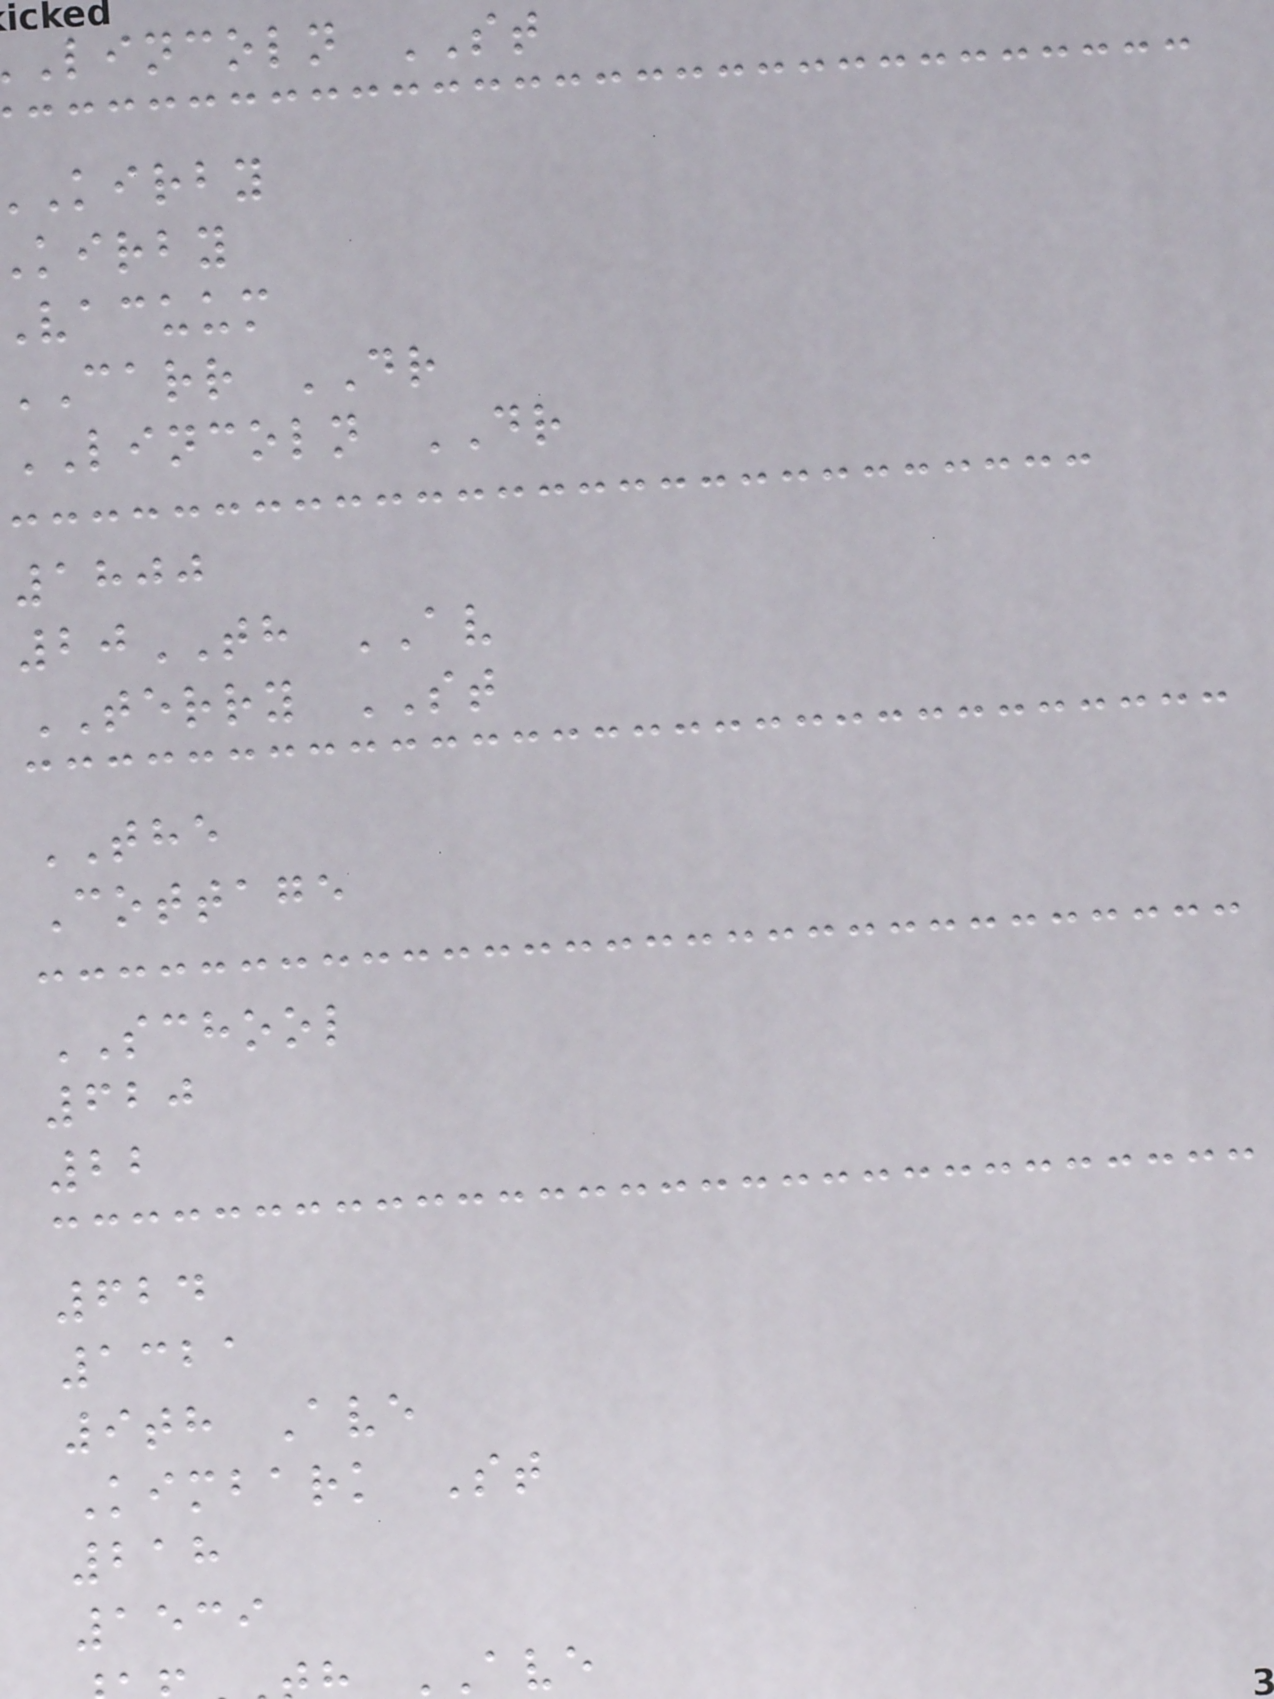lincoln ST
kirby
kirby
vacuum
CARR DR
LINCOLN DR
1800
20TH AV
TERRY ST
THE
Cottage
SCHOOL
620
22
624
1321
9th Ave
Kimbark St
218
1539
AVE
